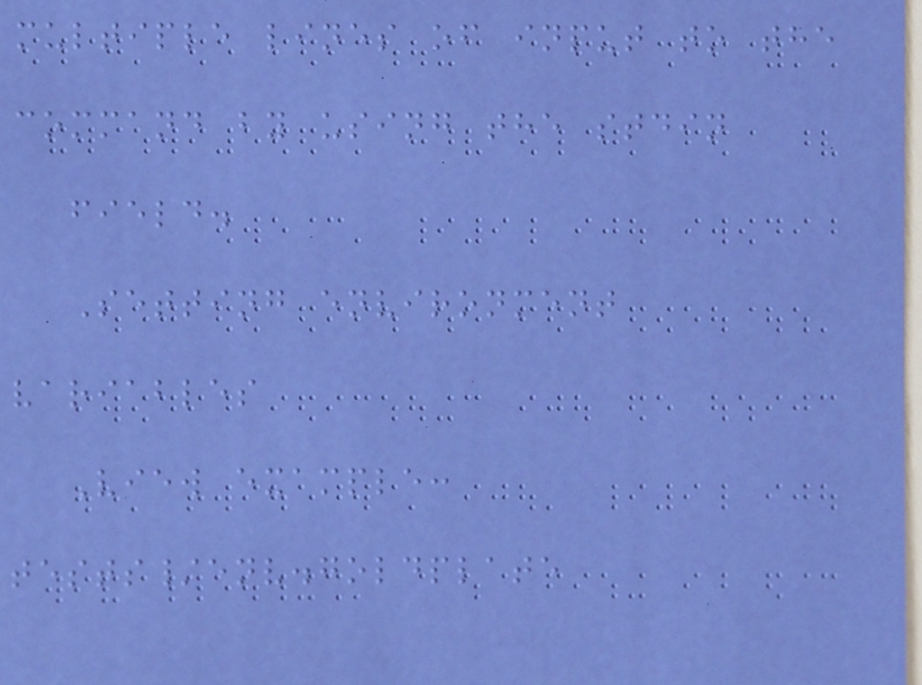multiple lines of input to the
command by using the stdin
field.
Setting environment
variables
View example:
tests/env.goldplate
